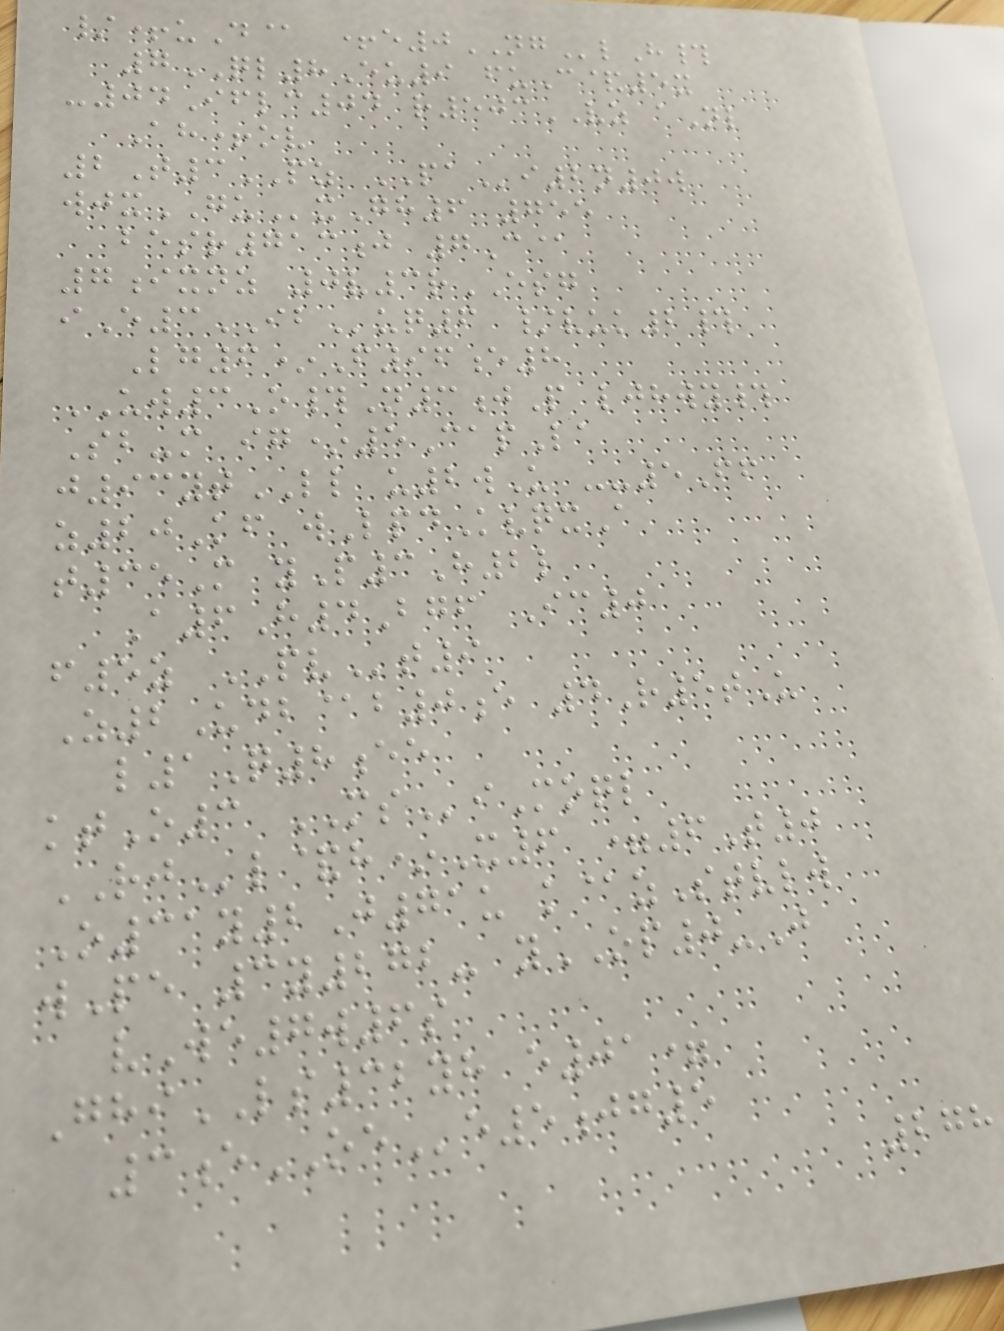/+uD@ +e0NGlH#
7QL8Eu9 fuC&5x
-04Iflc04 r503VZ aNl
Ah+ov
2T3PZ PAi2n0w
wjxGUxGh6 755
besr713j 7C@
7ixnz 0v3rESG
iE3IBuq6 /vuk2#
Lg6*F96e8
UW3O#N3jP ljhwy#
Sb-m ig*5CapLa
j93ytLL u2wU --5Ff
z20Kf wLpdKvqxA
t35M yP3H2l
A6H4Bgf Ic0
f5z PVt9
Z2Udb@b0e 4R5tU
l1Q8ee
ktO3 MSiMoql
RJl&h*X6 =6T0
O31y2J71u k@zStvlw
wPe 3y272- yOP0-J
vWe7w6s
GhiLS32yh e01=
3eOEe5jg5
278
